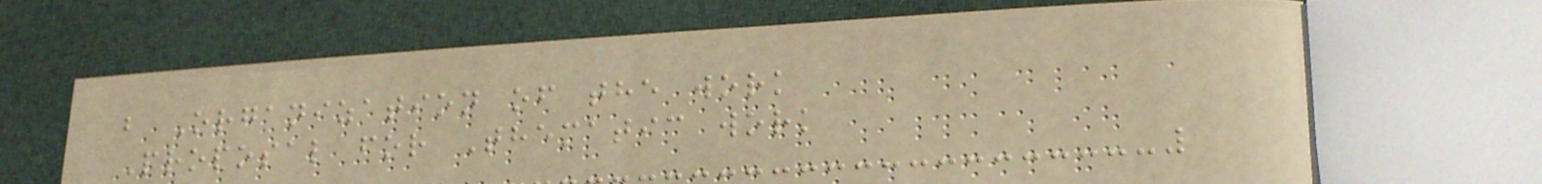b Organization of the work
Proposal for Thematic work
